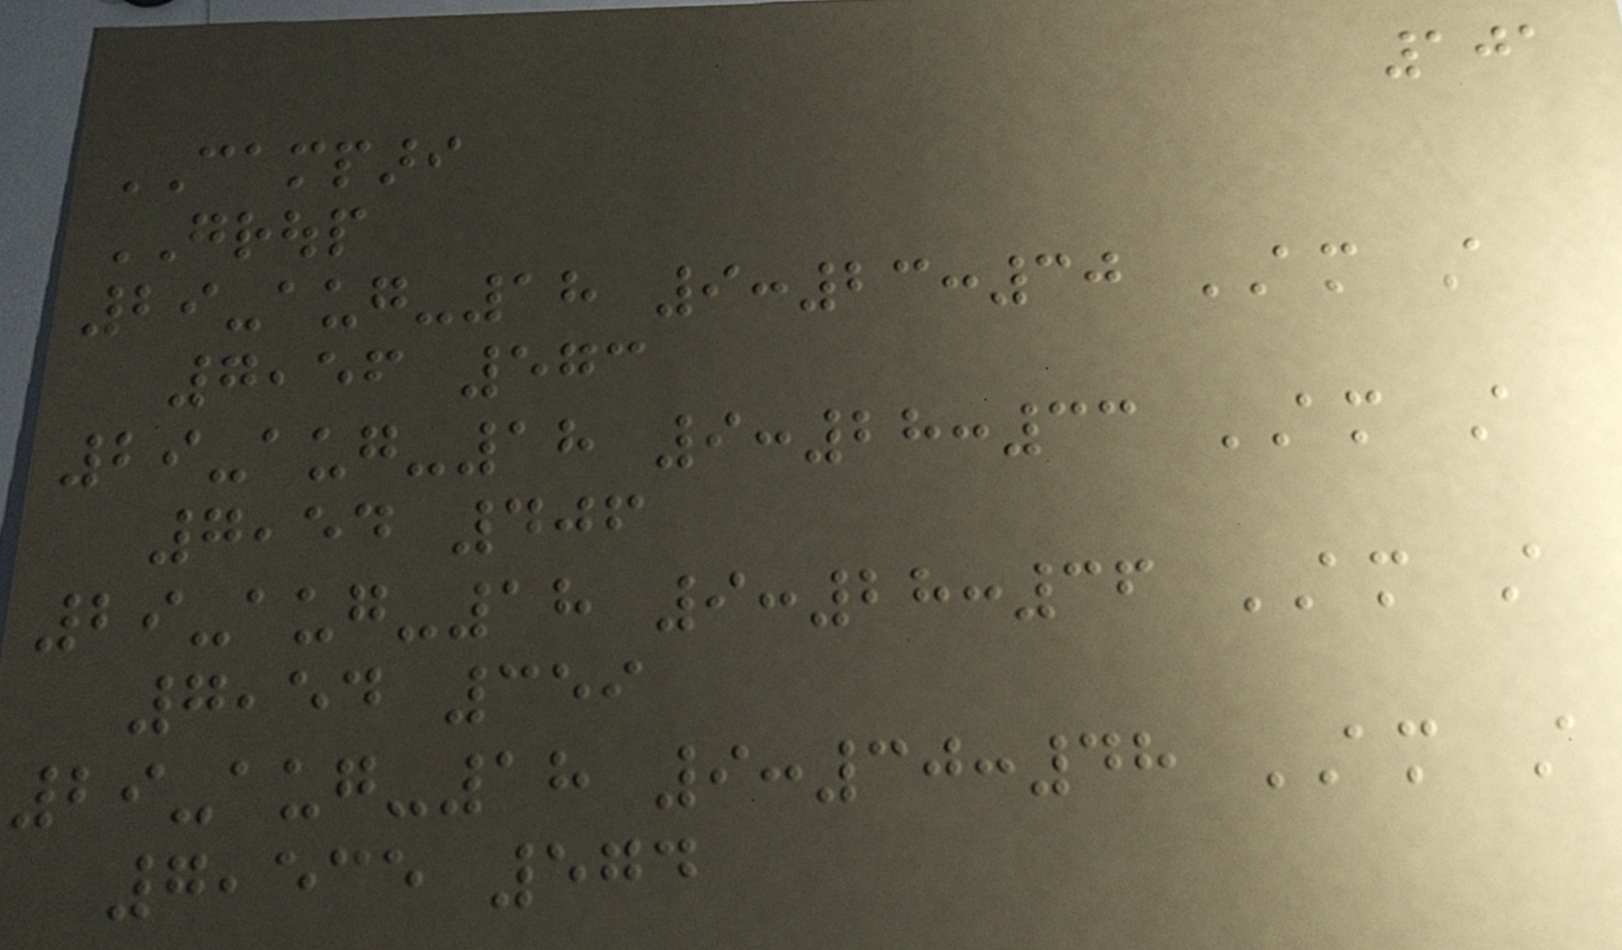101
CAMPARI
GROUP
29-aug-18 9:23:30 AM A
7,56 573
29-aug-18 9:28:33 AM A
7,54 406
29-aug-18 9:28:36 AM A
7,54 359
29-aug-18 9:30:48 AM A
7,535 574
